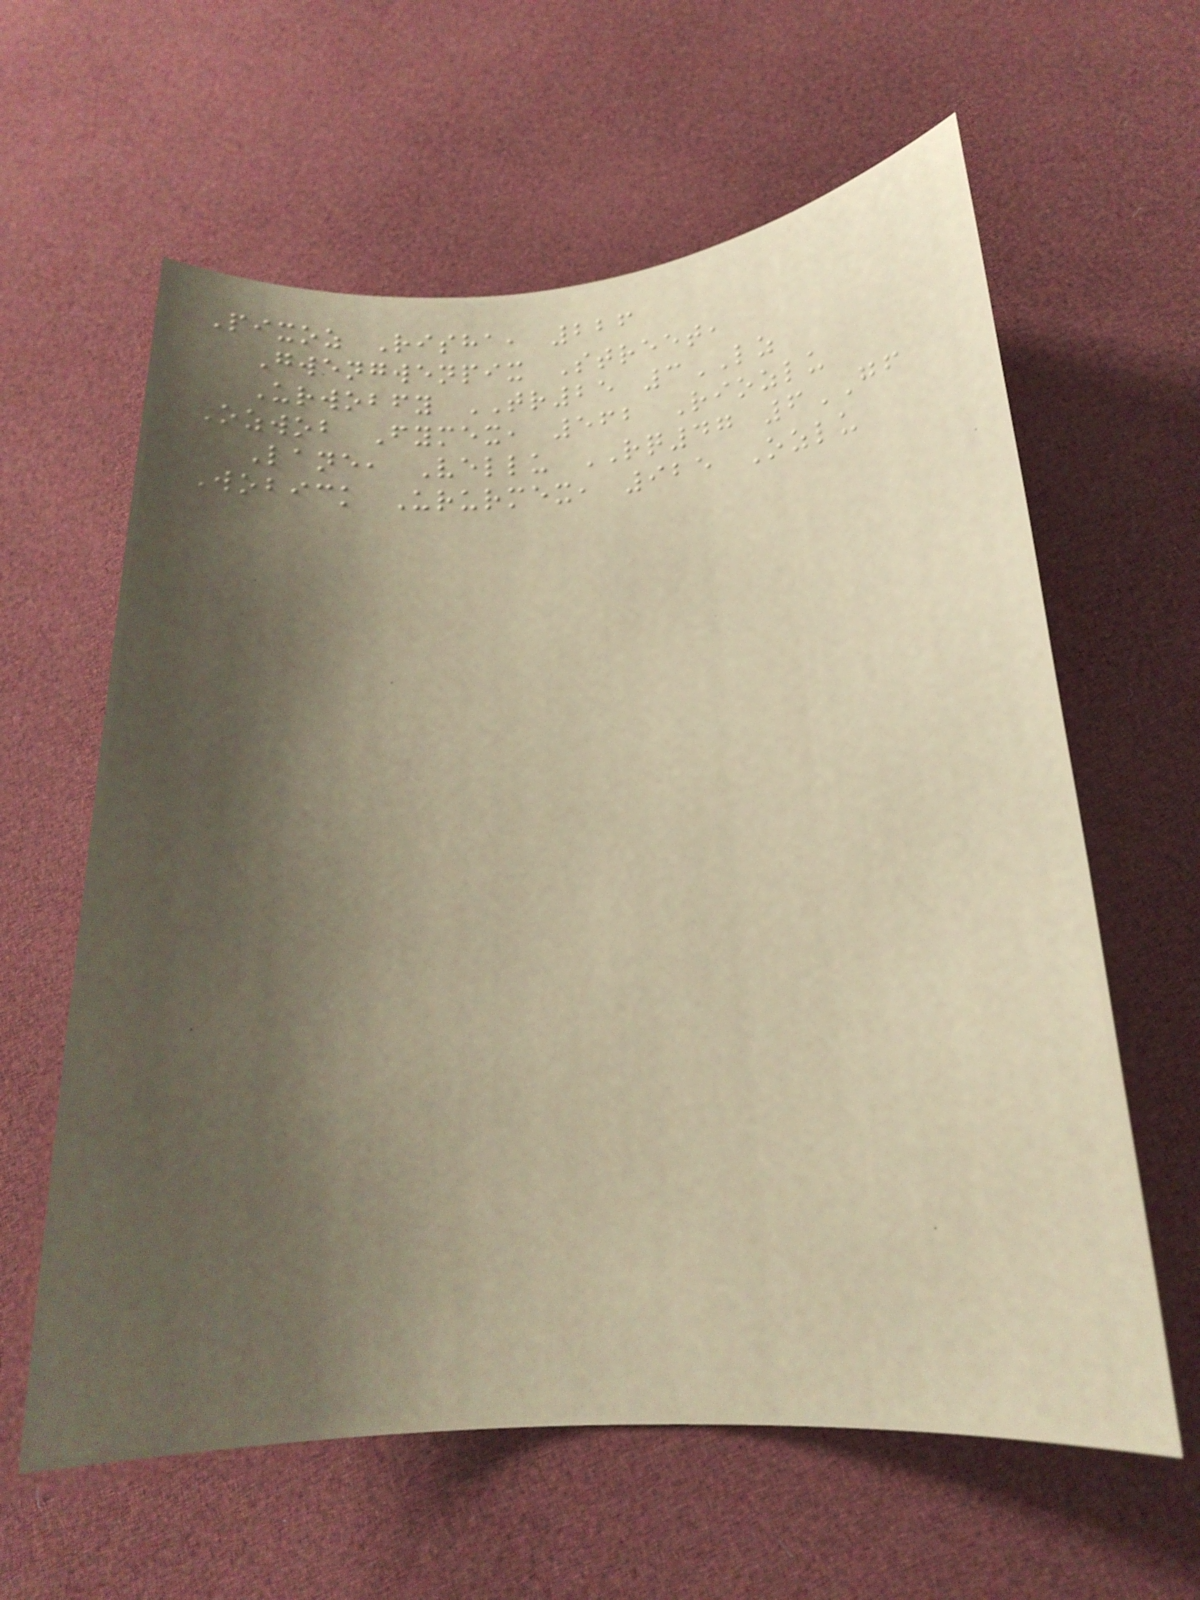Pixoz Risha, 226
Gwengwenpix Street,
Urwobfy TR25 3LZ
Ozwob Fymex, 562 Riozlu
Lane, Vellu RQ47 6GF
Wobick Ururmex, 925 Ozlu
